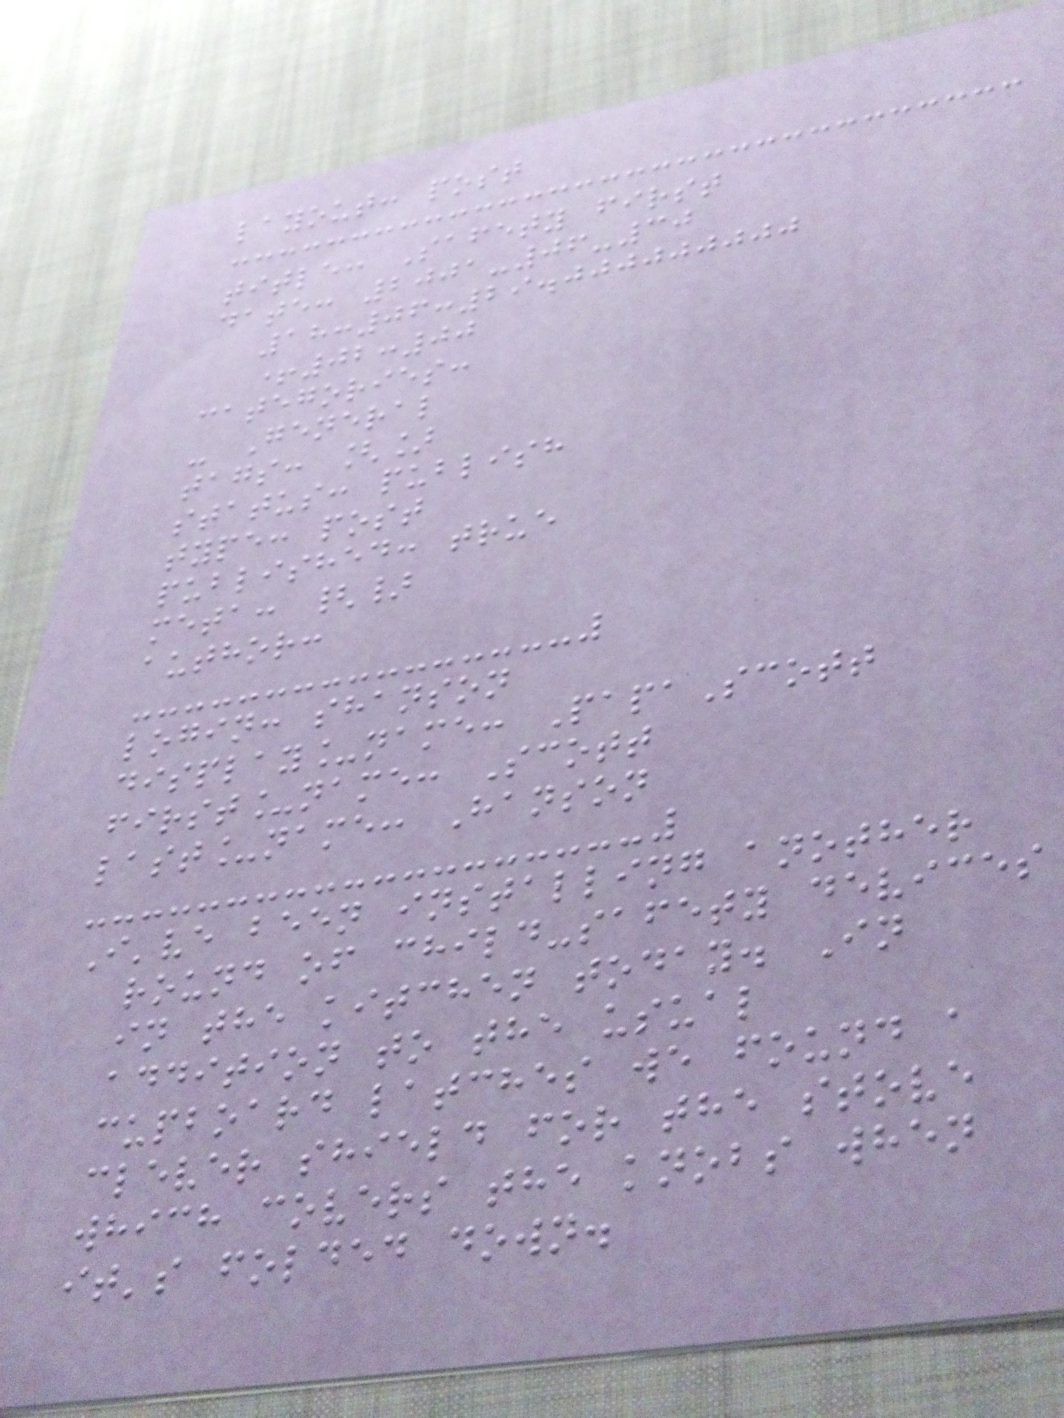layout: post
title: Safety first
date: 2001-06-30
18:06:29.000000000
+02:00
categories:
- General
tags: []
status: publish
type: post
published: true
meta: {}
author:
login: shanson
display_name: PapaScott
first_name: Scott
last_name: Hanson
I've been installing another
round of child-safety devices
in the kitchen today. In
addition to the usual
cupboard latches we found a
clever shield for the stove
which covers the knobs when
it's folded down.
